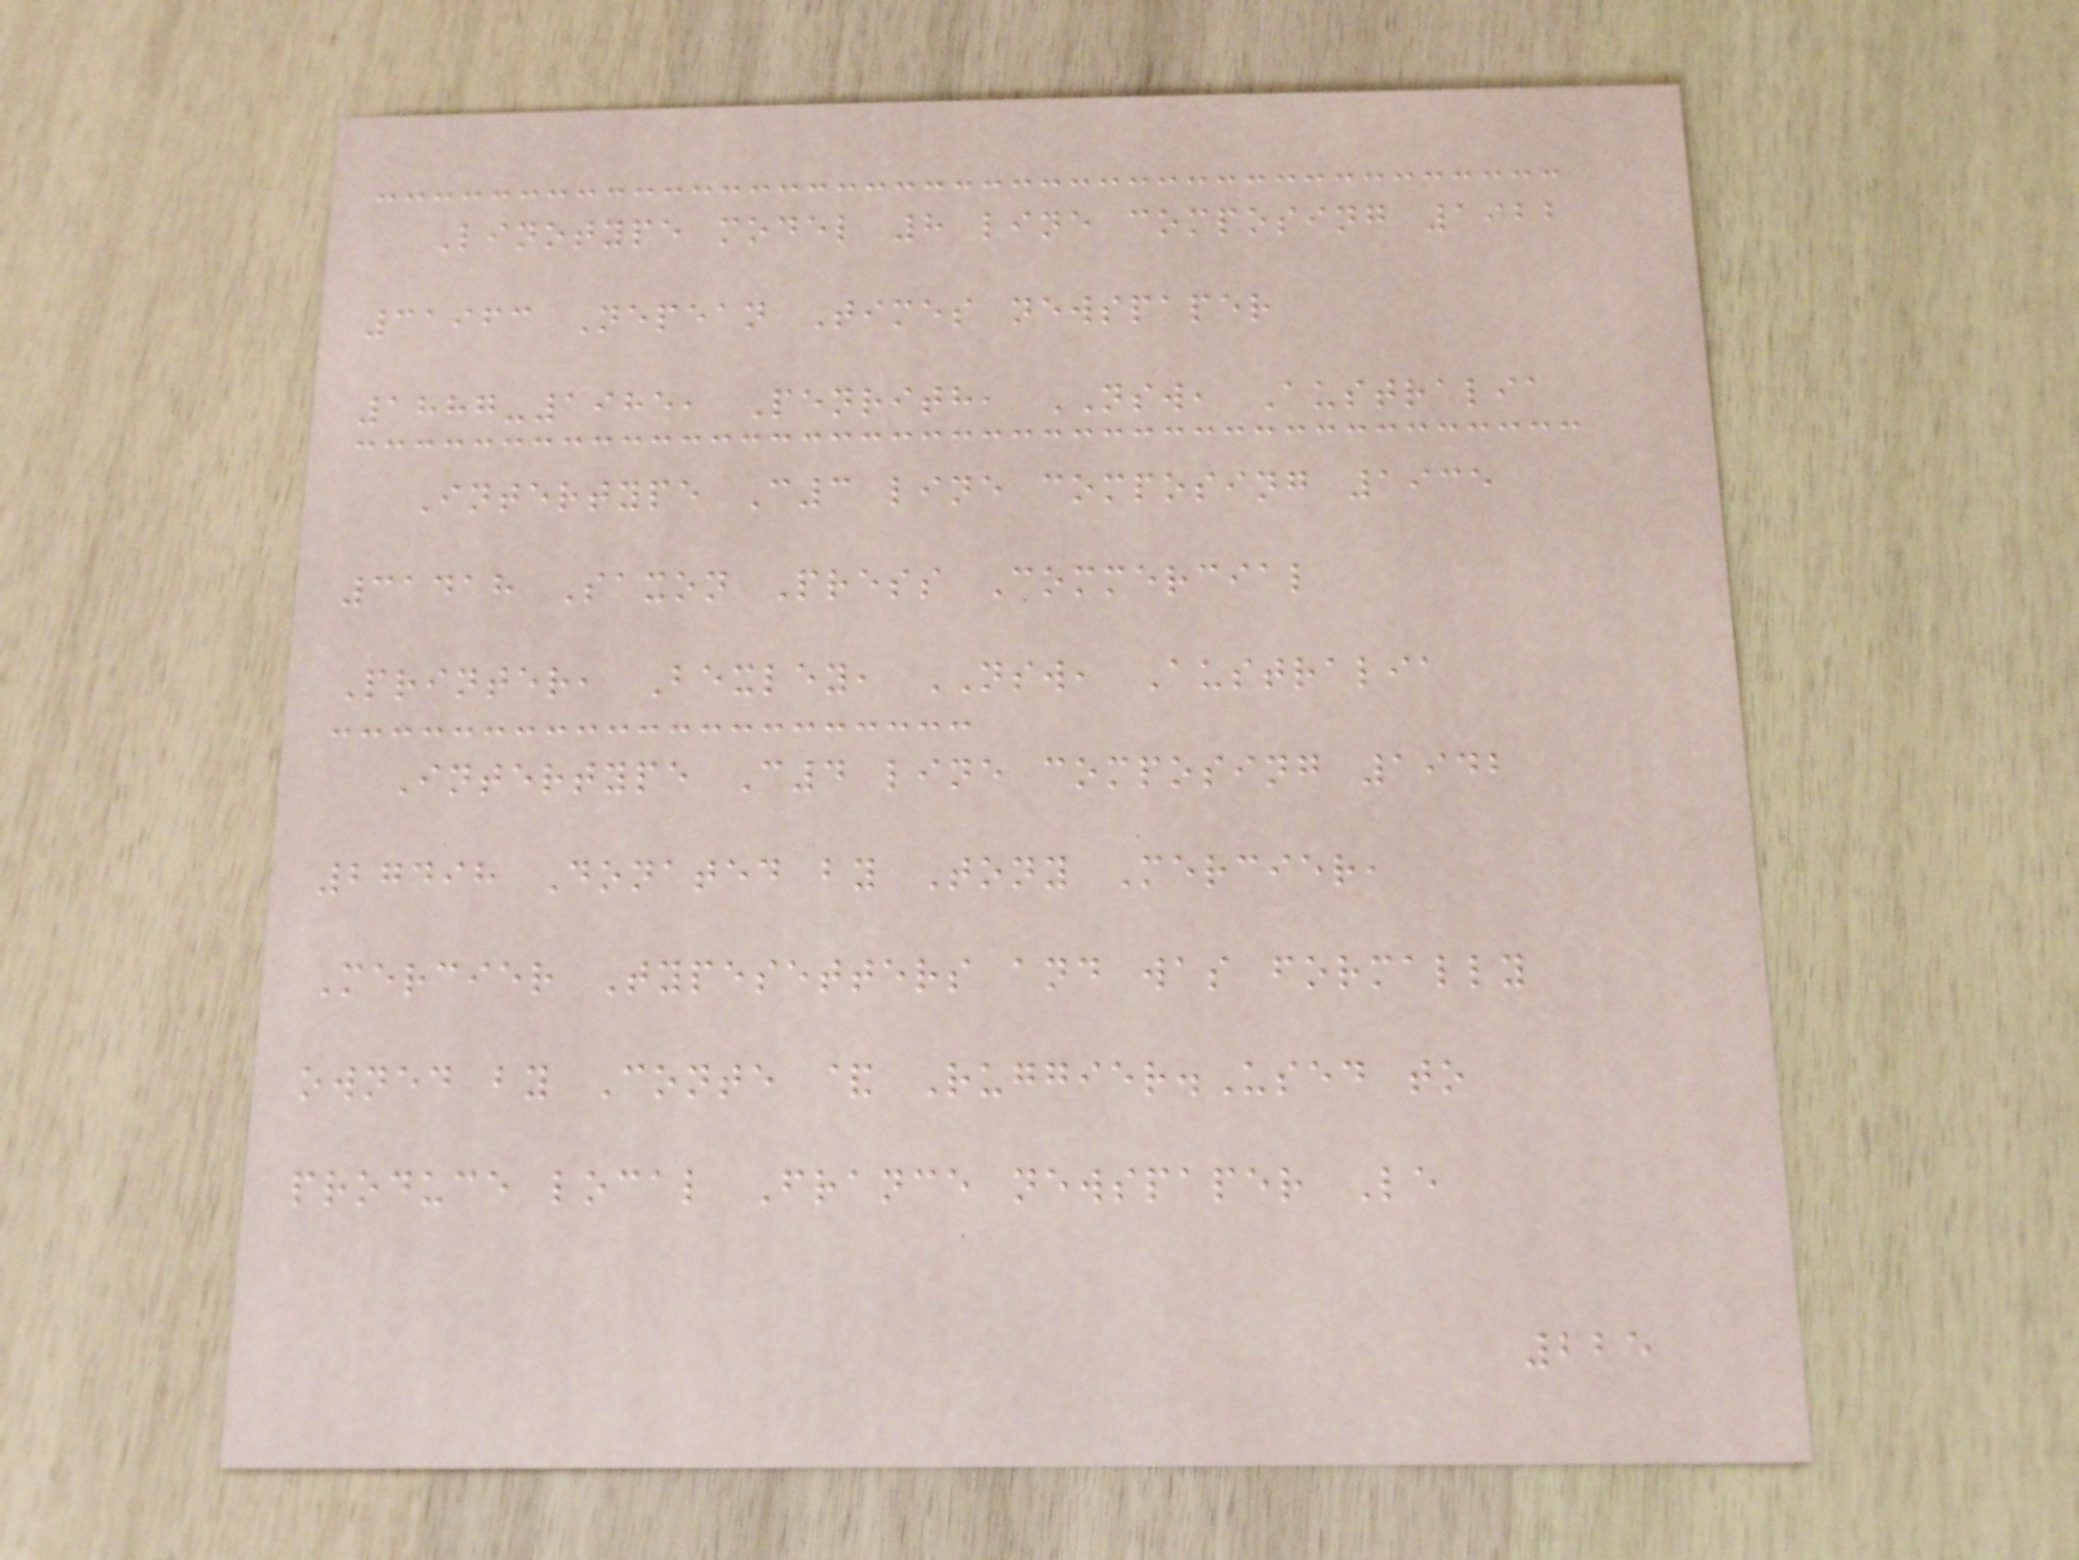Linotype model 8 line composing 1922
31963 Nepean Times newspaper
1887-1985, Penrith, NSW, Australia
Intertype C3 line composing 1935
31418 Saxon Press Commercial
Printer, Bexley, NSW, Australia
Intertype C4 line composing 1942
27498 Donated by Tony Mercier,
Mercier Typesetters and was formally
owned by Conte & Ruggier.Used to
produce local France newspaper Le
225
